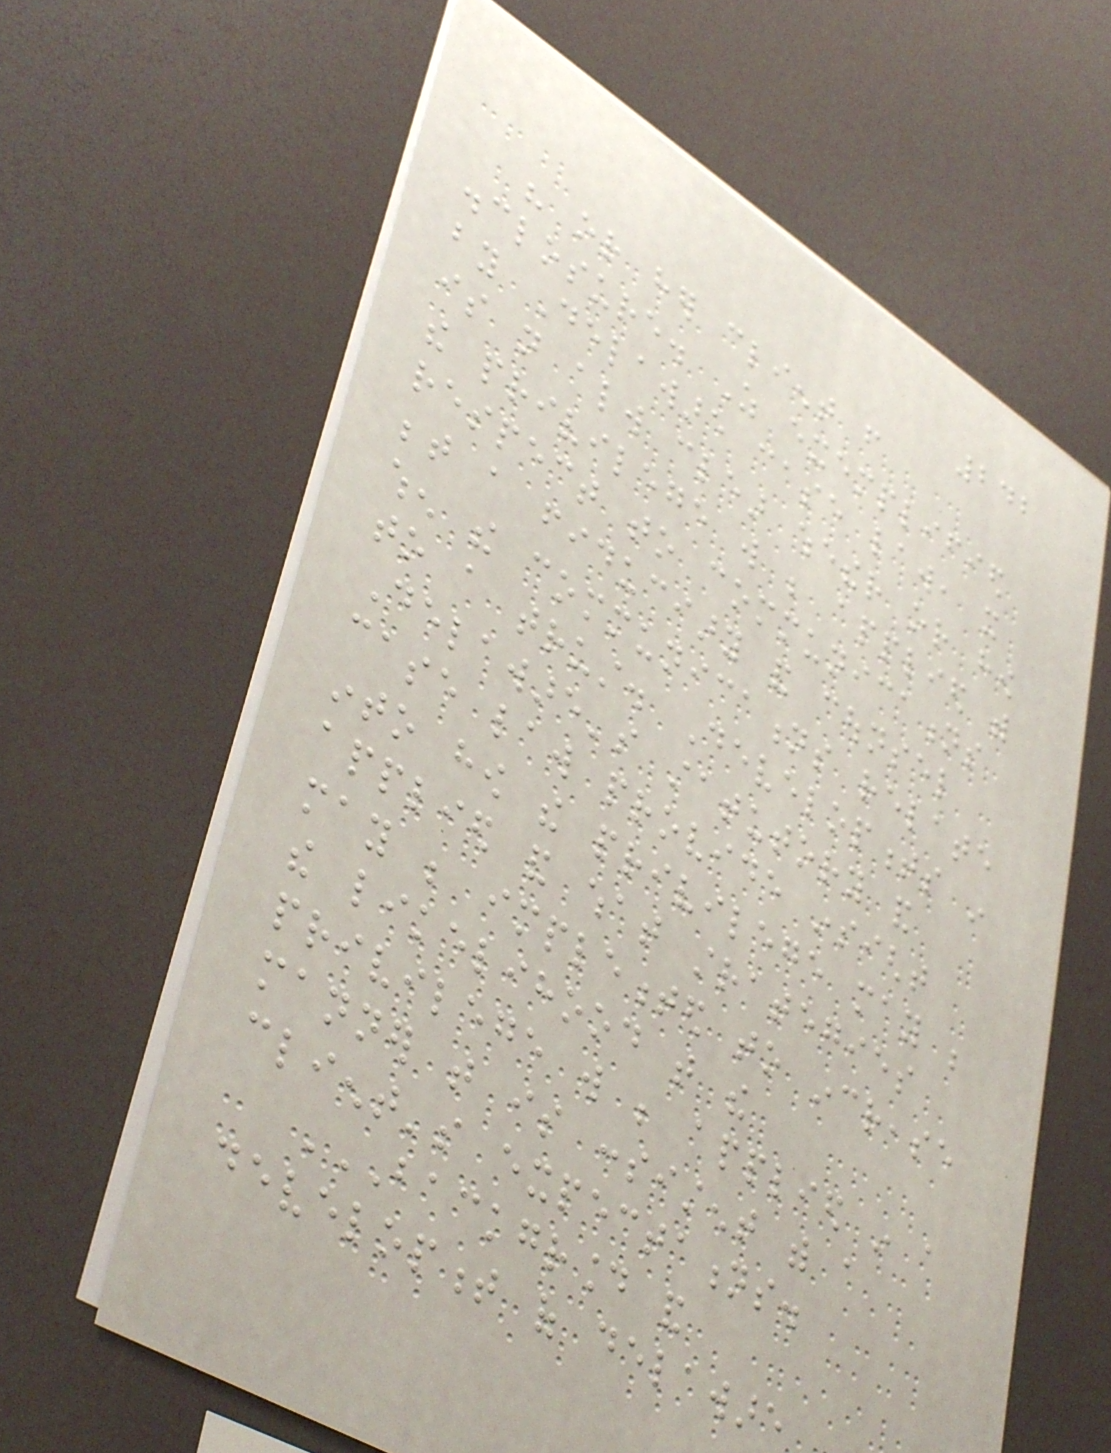242
his or her client from
disclosure. As exemplified
by Delaware case law, it
is not always clear whether or how
the privilege will be applied with
respect to communications
between a fiduciary and counsel
when the communications relate
to a trust. Developments in
Delaware's statutory and
case law provide insight
into how the privilege may be
applied and what strategies
may be implemented to increase
the likelihood that the
privilege will be applied in a
manner that is consistent with a
client's expectations.
BACKGROUND AND
DEVELOPMENT OF DELAWARE
